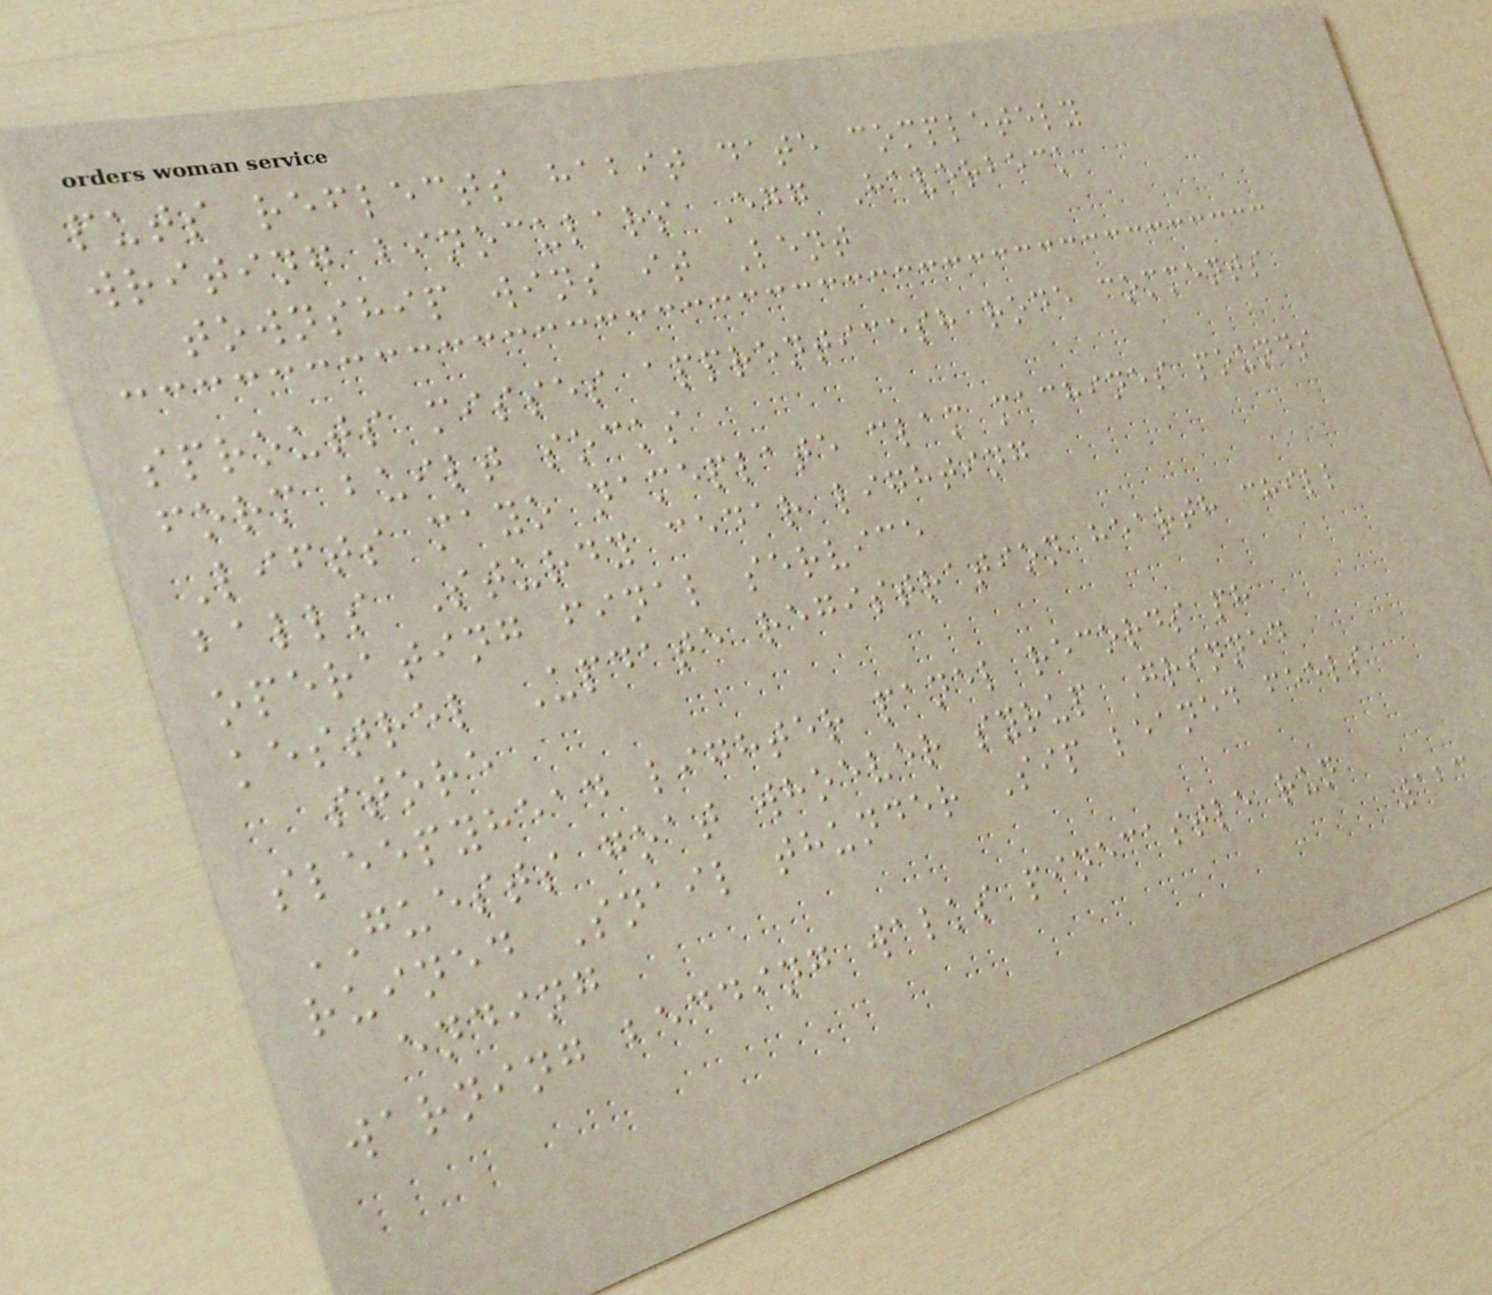puts reflects habit date completely
writing binoculars Egg Haverbeck
township wins it Lent
sprouts misses apprenticesh rode comments
form built socks
Lifts mayo nameplate clam machines pounds
balls Sturdy cedar lighting
operating final service
kestrel Update registration hearth chill
store
sleepyhead lighter panel records ph
GUESTS goat whoever syrup Grinned
ruined Snail thunder Sip leaned feels
ending
warning bedding walks pinecastle run
123
